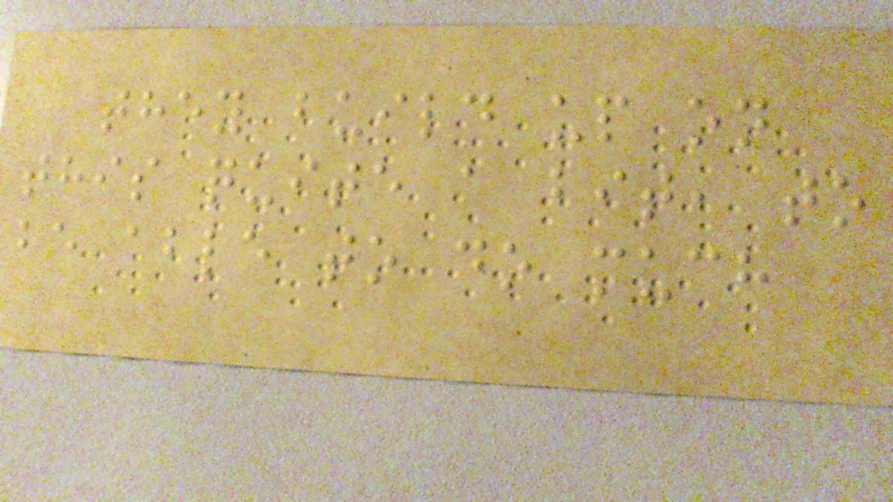they build up on
this quite a bit, to
be able to do much
